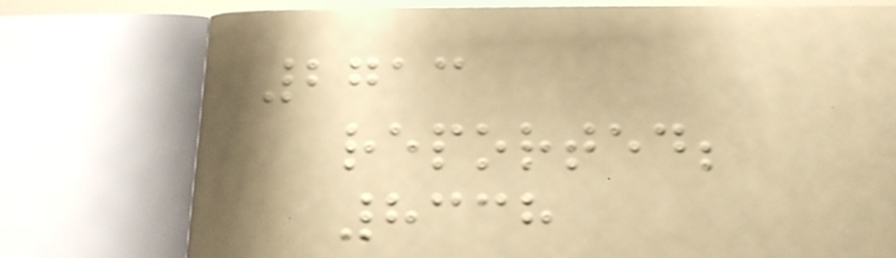2713
reported;
8338
